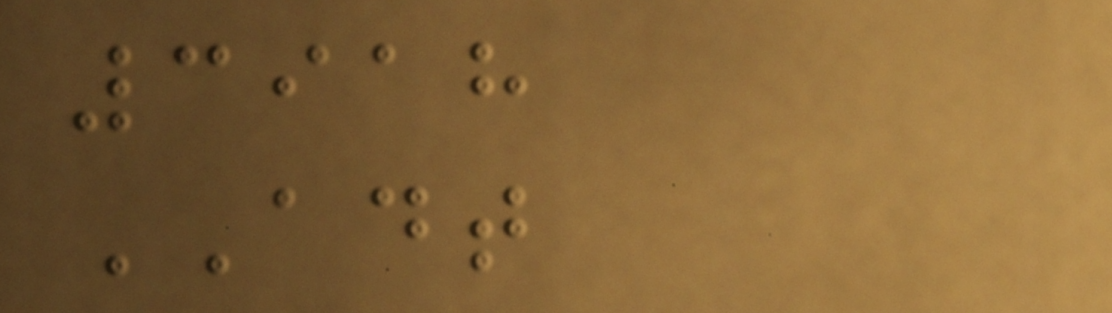3918
ADT
